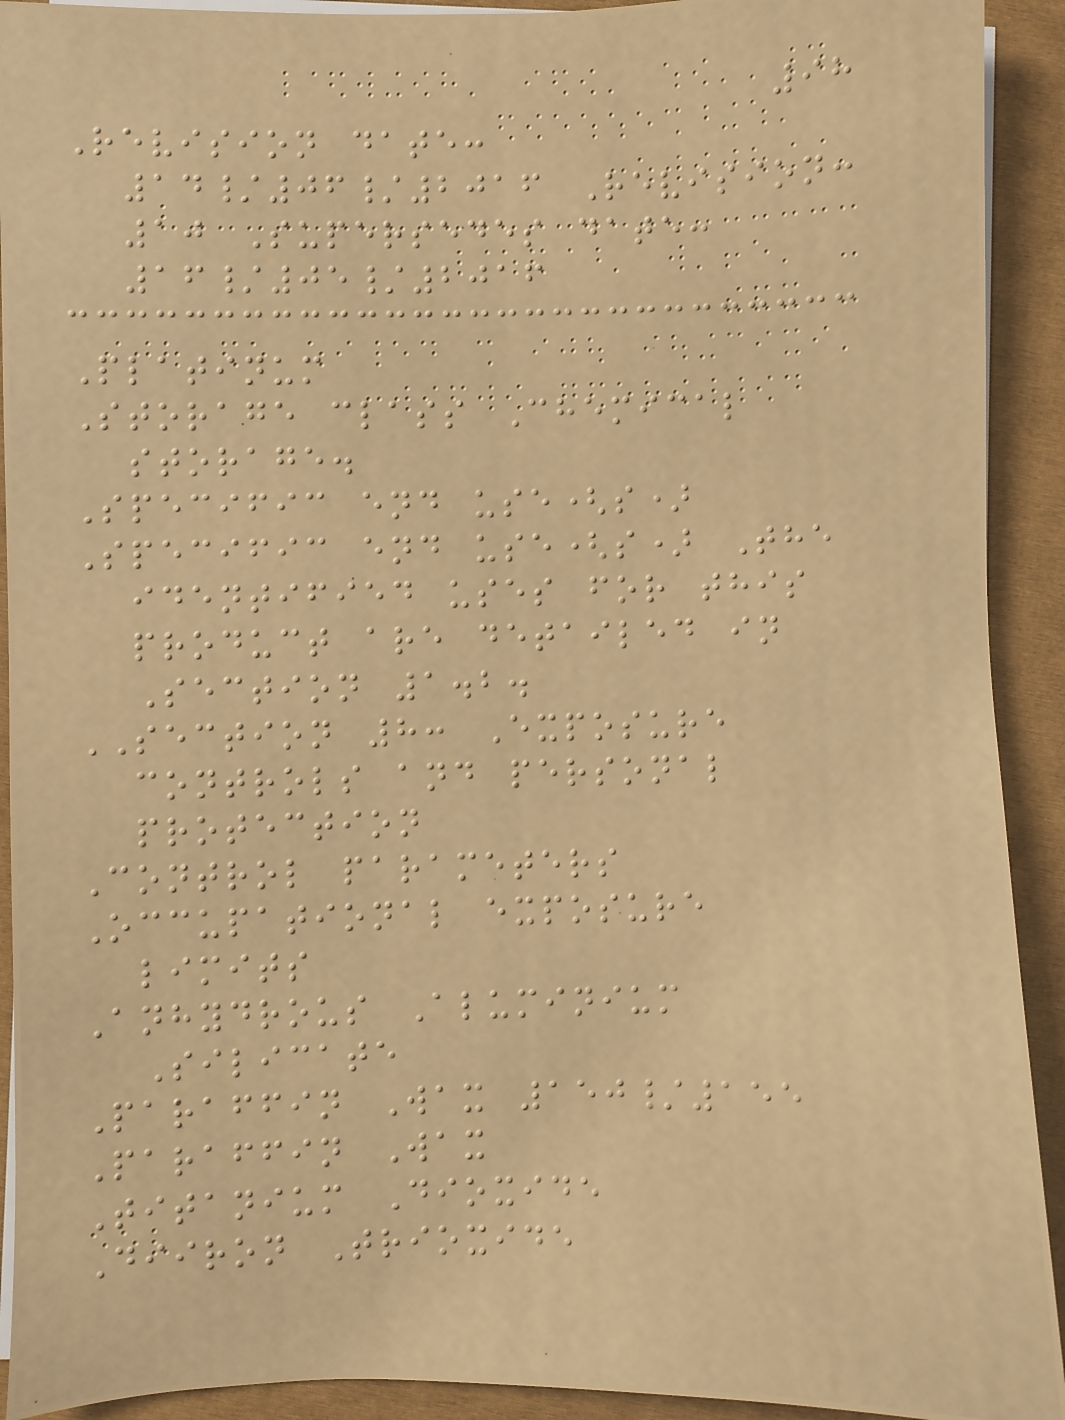98
Revision date:
14/06/2016 Revision:
10 Supersedes date:
16/05/2016
Platinum
Storage class Chemical
storage.
Specific end use(s)
Specific end use(s) The
identified uses for this
product are detailed in
Section 1.2.
SECTION 8: Exposure
controls and personal
protection
Control parameters
Occupational exposure
limits
Anhydrous Aluminium
Silicate
Paraffin Wax 150/155
Paraffin Wax
Titanium Dioxide
Diiron Trioxide
